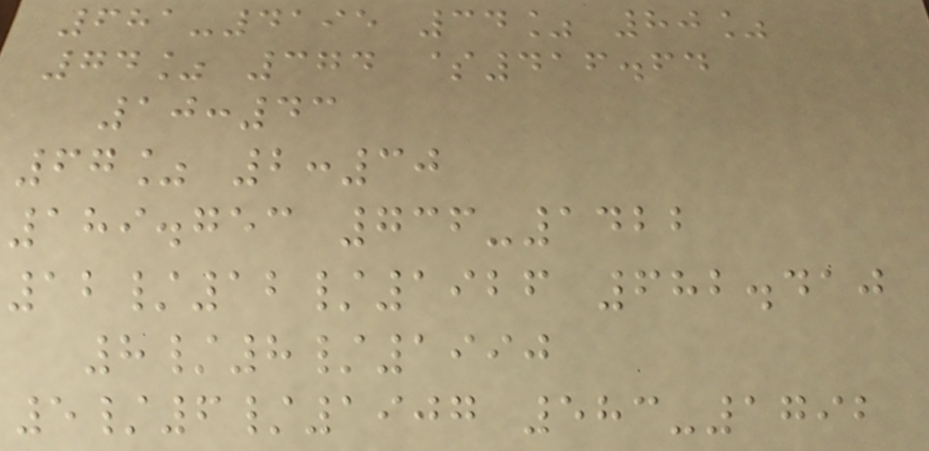681-4195 34% 80%
74% 374 $416.64
10:43
67% 2:30
189.753 736-1422
12/12/1926 682.410
8/8/1990
5/6/1907 583-1792
